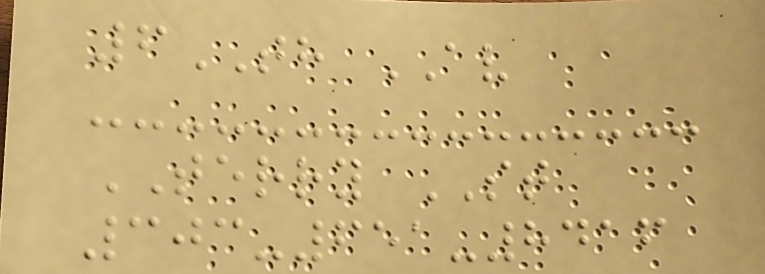6TH AV
TERRY ST
303-651-8416
